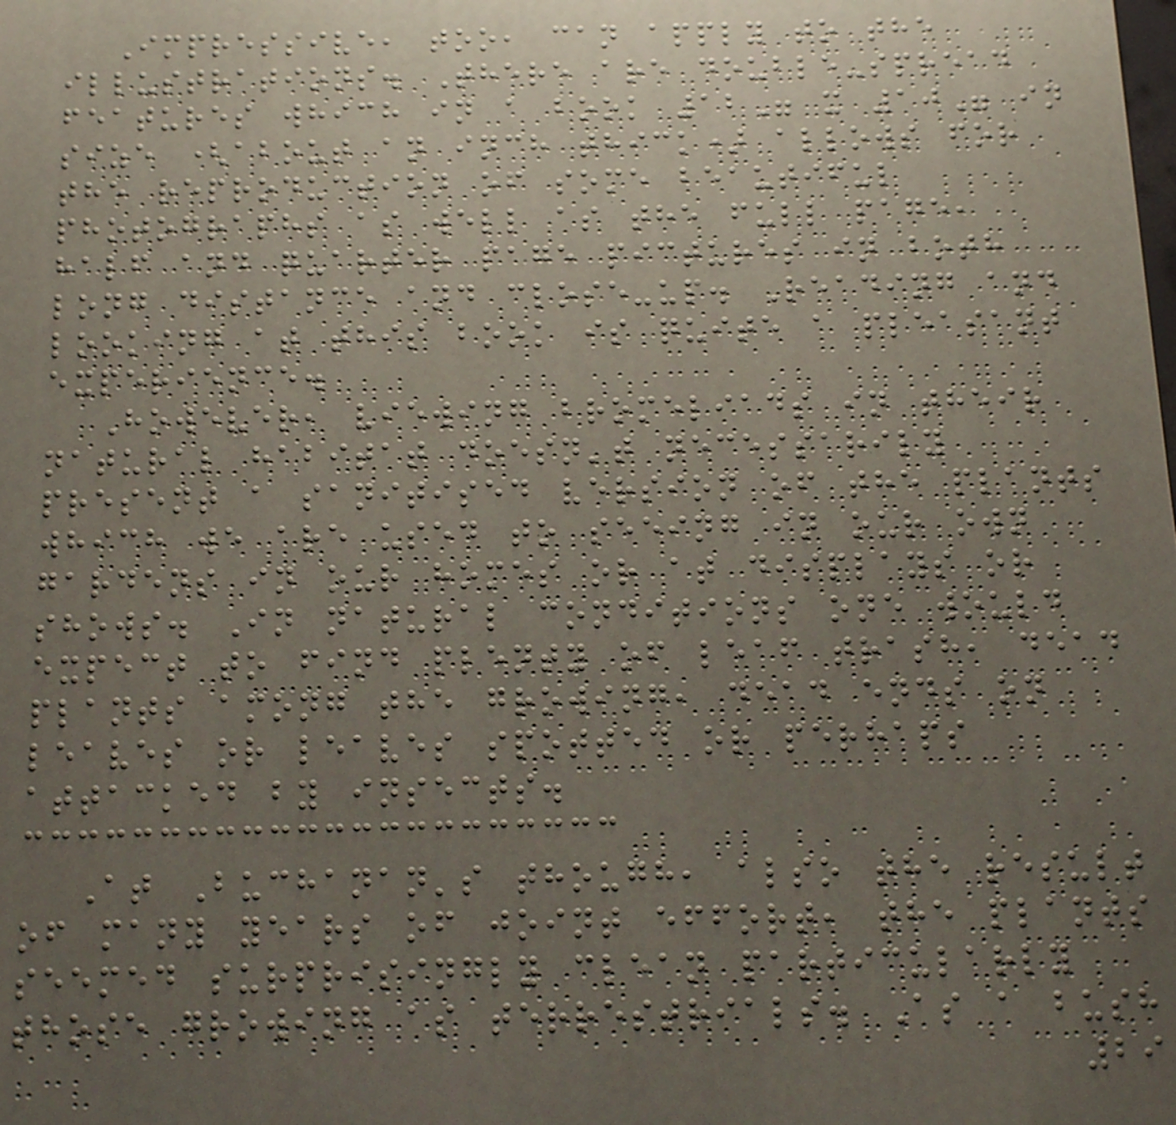Impressive, too, can apply to the
illustrations. There are double-spread
features which in a book 12" x 10" in
size (about an inch thick) allows for
the reproduction of some beautiful
photographs as well as the full page,
half and quarter page pictures in both
long distance and close-up. Reading and
looking at this book is quite a pleasant
experience.
However, viewing bromeliads in their
natural habitat doesn't necessarily
present a sanitised version of the plants
which we are used to seeing in our own
gardens in our homes or at displays or
shows. In natural conditions one would
expect to find plenty of leaf trash, dead
plants among the growing, dead ends on
leaves or leaves spotted or perhaps
attacked by insects.
At Buchanan's though, also the result
of many years of joint effort, the plants
seemed surprisingly clean particularly
those growing as terrestrials. As a bush
29
